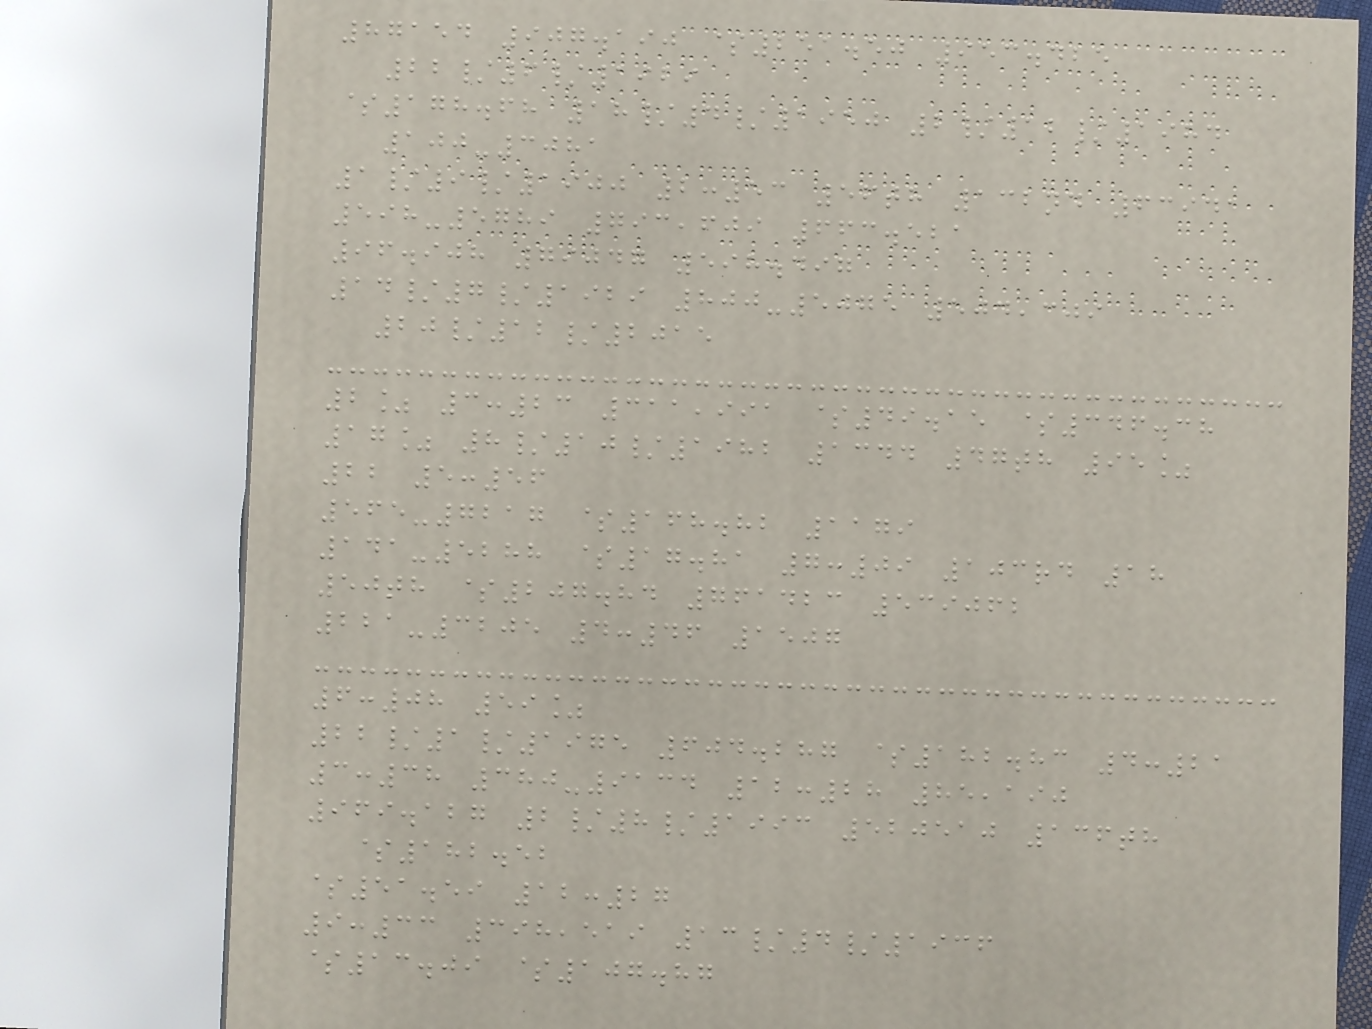87154 907.190 $251.50 953.425
22/6/1929
$178.68 18/4/1950 2/12/1984
100-3081
1/9/1900 2:53 56th 132nd 63941
598-5789 793,609 663.521
96.908 79047 598.497
14/7/1929 800-5075 504,309
20/12/2015
2% 3:23 311,991 $49.15 $346.38
17% 8/10/1982 1344 47th 95%
22 5:56
565-7217 $168.82 1179
141-5288 $17.81 7:09 103rd 18
50th $207.84 761423 539062
221-3205 4:46 1507
6:08 59%
22/1/1975 604.287 $182.83 4:21
3:38 380-9134 12:28 85,190
969.127 2/8/1993 520510 136th
$182.52
$51.59 12:27
9:33 398,519 13/4/1936
$13.09 $107.87
